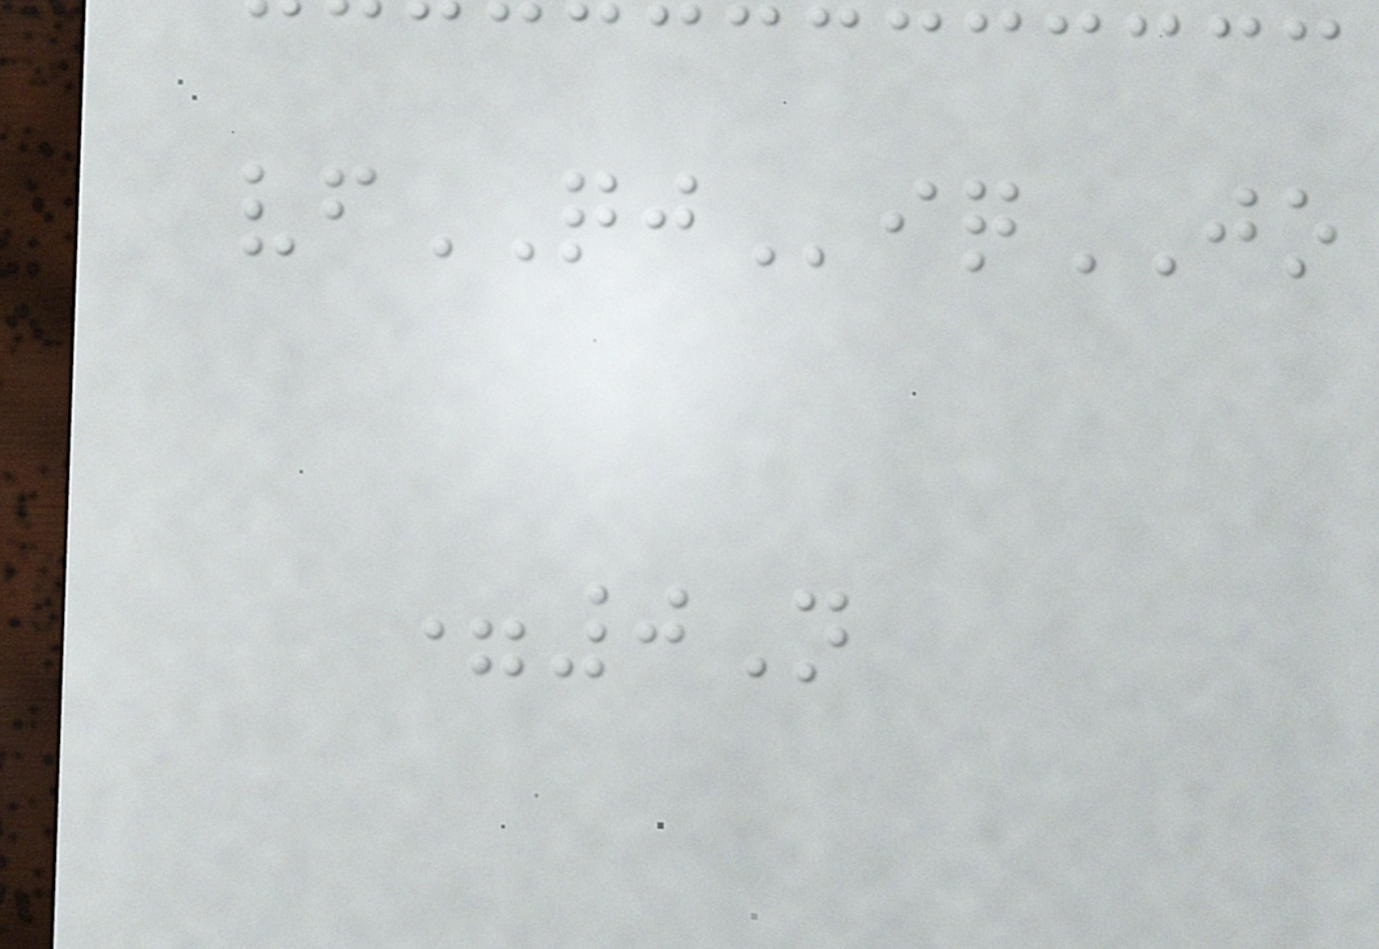vfQJiqJO
=0N
